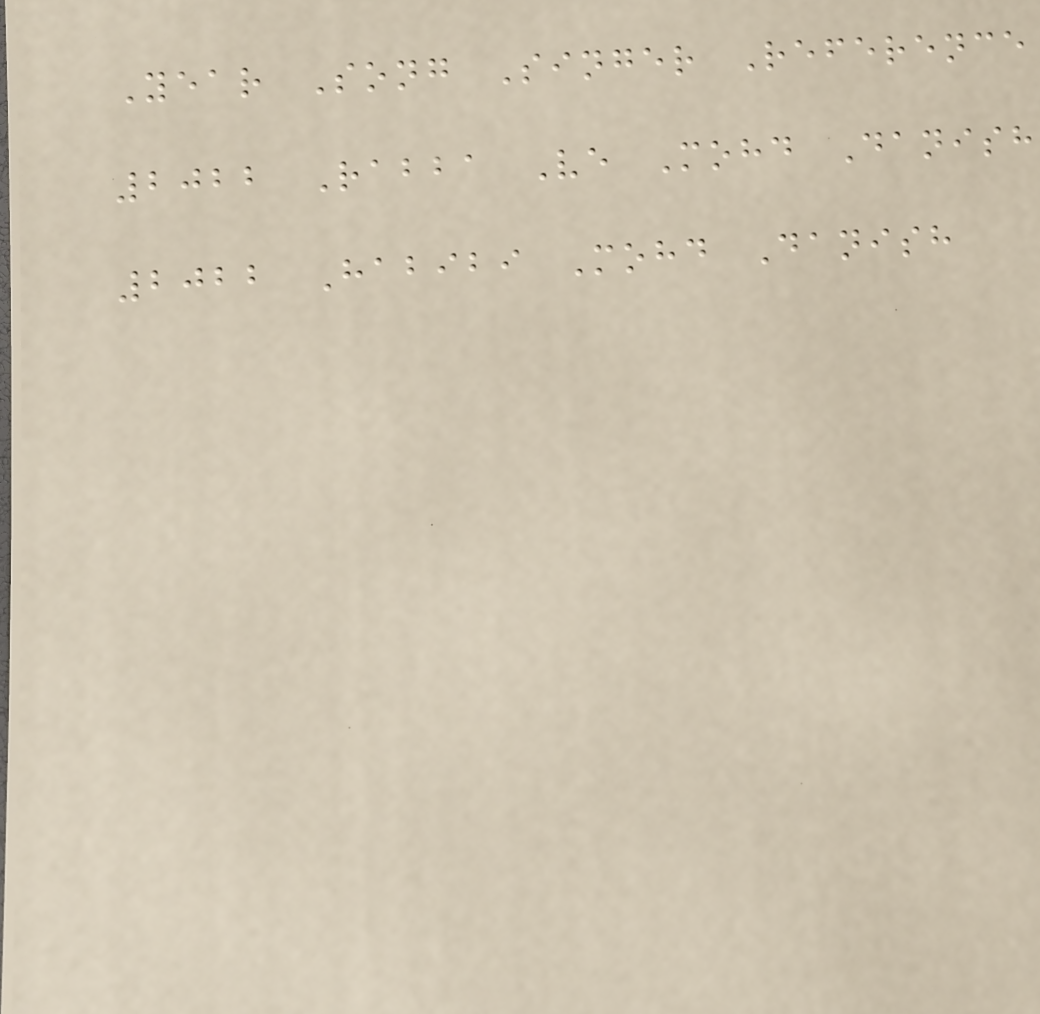Year Song Singer Reference
2022 Rabba Ve Mohd Danish
2022 Habibi Mohd Danish
